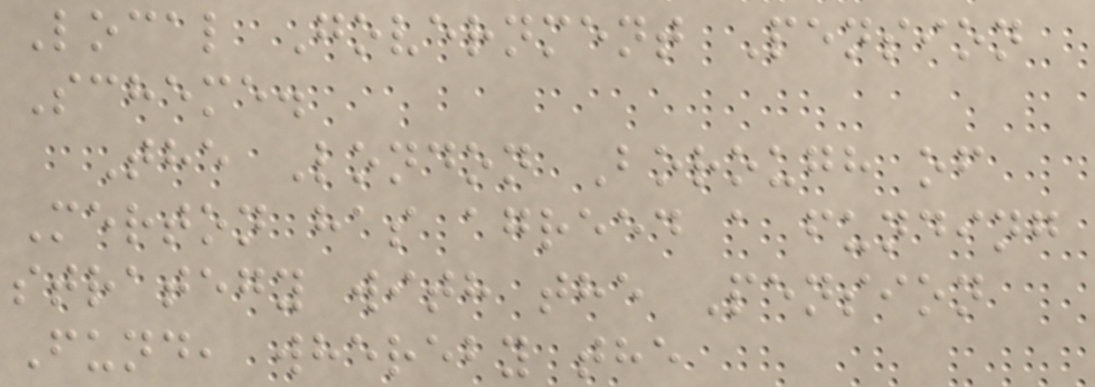Local Government Pension
Scheme.
The London Borough of
Merton has agreed a funding
strategy with the Pension
Fund, whereby the
